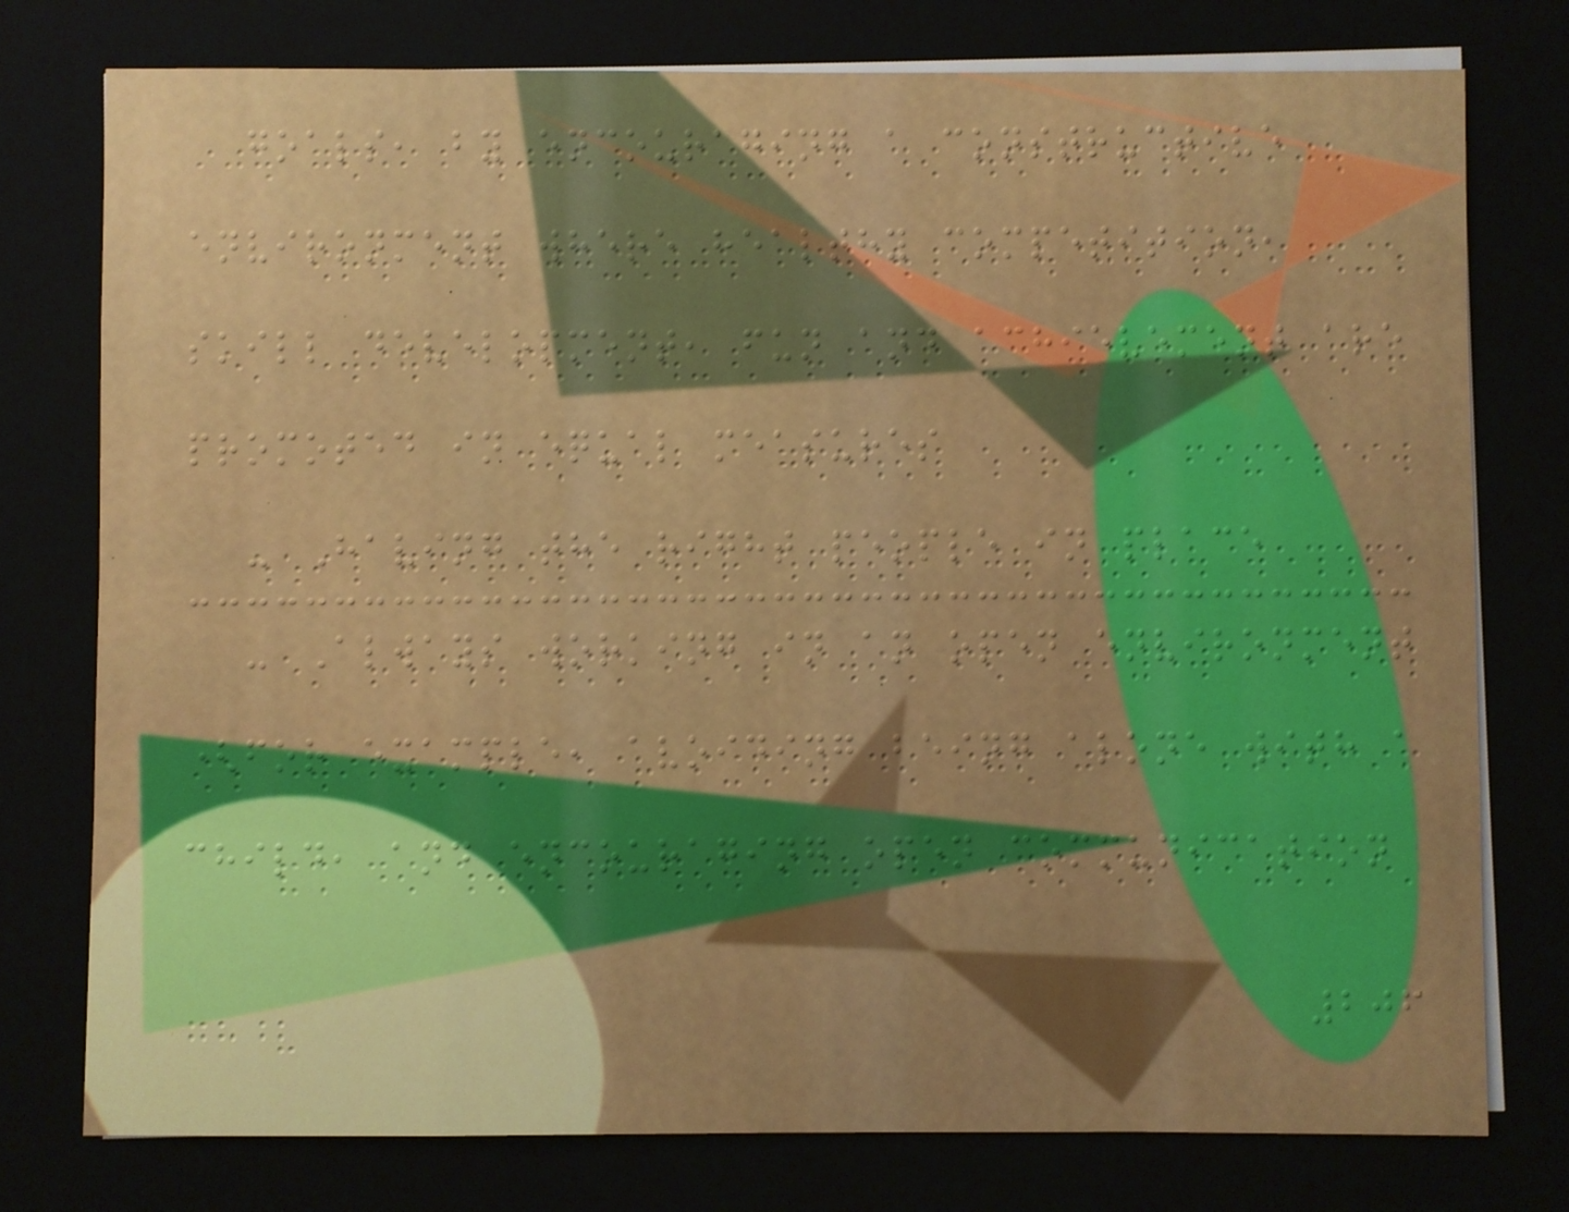goals, by encouraging a constructive
environment where healthy competition,
skill development, fun and achievement are
promoted in equal measures
- Having the right people in place
- Always working in an open environment
(for example, avoiding being alone with a
child, and encouraging open communication
206
